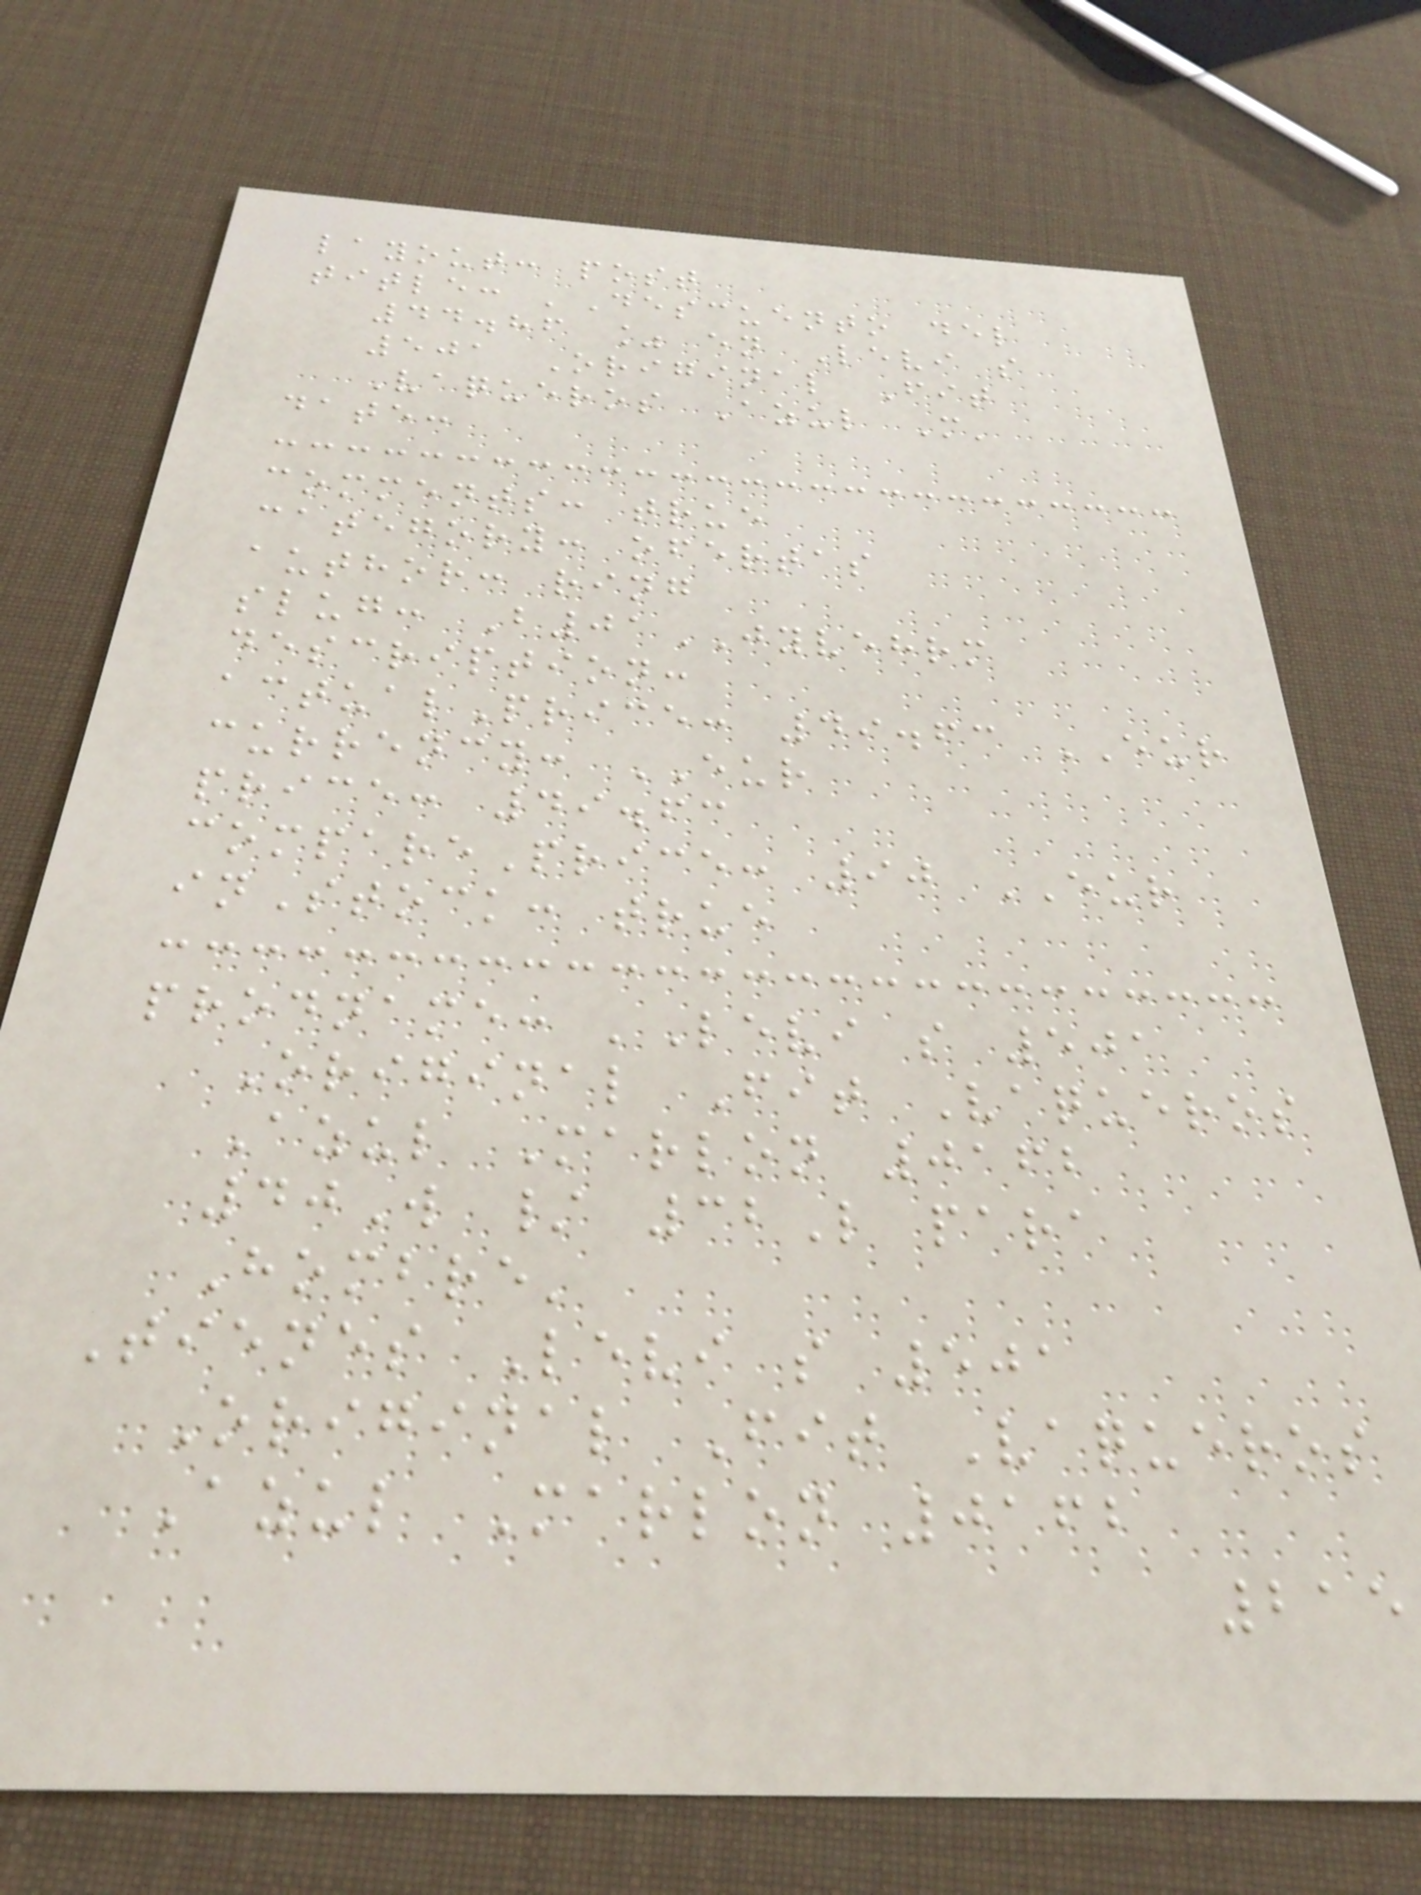layout: post
title: 'Descuento del
44.86 % en Levi s
501 Original Fit
Vaqueros Azul M'
date:
comments: true
category: ofertas
author: ring
slug: B01JYVEHRM
description:
actualPrice: 49.63 EUR
currency: EUR
price: 49.63
comparePrice: 90 EUR
inStock: true
prodname: 'Levi s 501
Original Fit Vaqueros
Azul Marlon 0162
40W / 32L para
Hombre'
Tienes Levi s 501
Original Fit Vaqueros
Azul Marlon 0162
215
